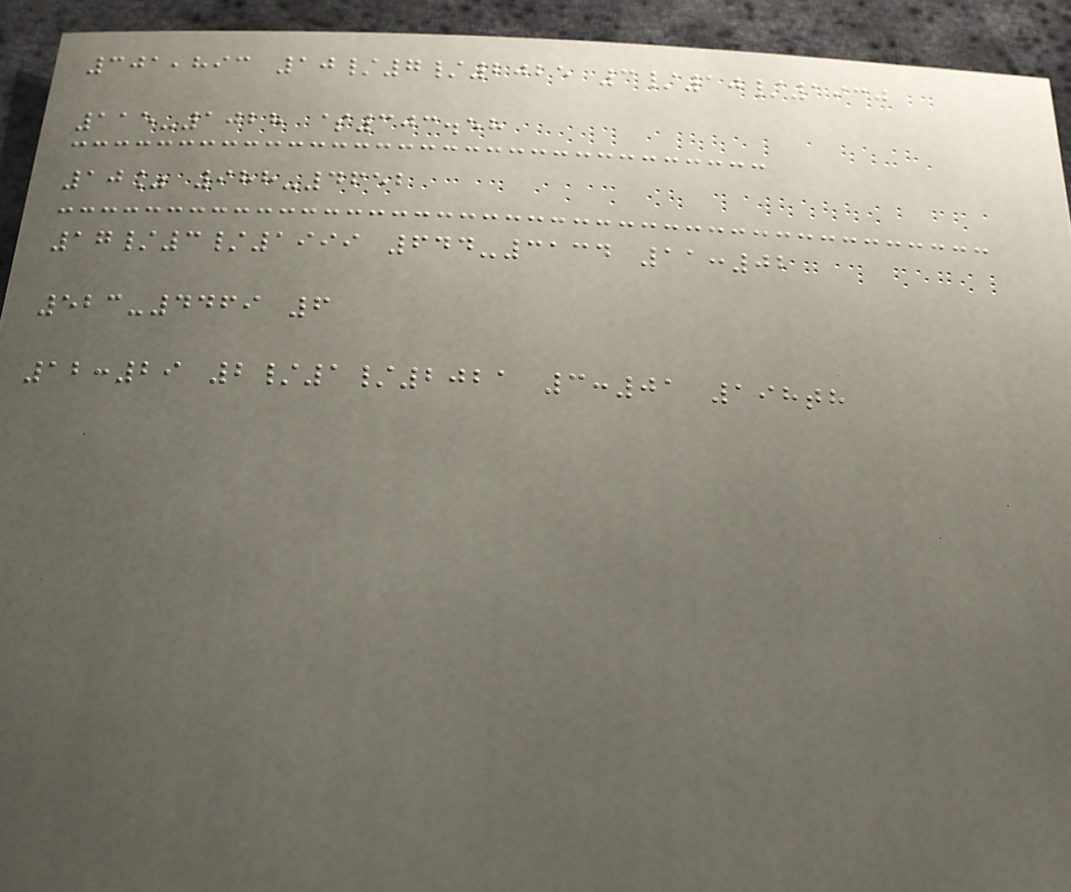301,893 10/7/2025 3/10/1930
115-1028 $303.58
10% 988-4652
17/3/1999 644-3134 11:02
523-4469 6
12:29 2/1/2021 3:01 198th
